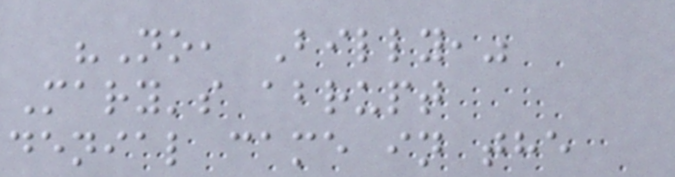"No, Billy,"
Mary's abrupt
denial came in the
